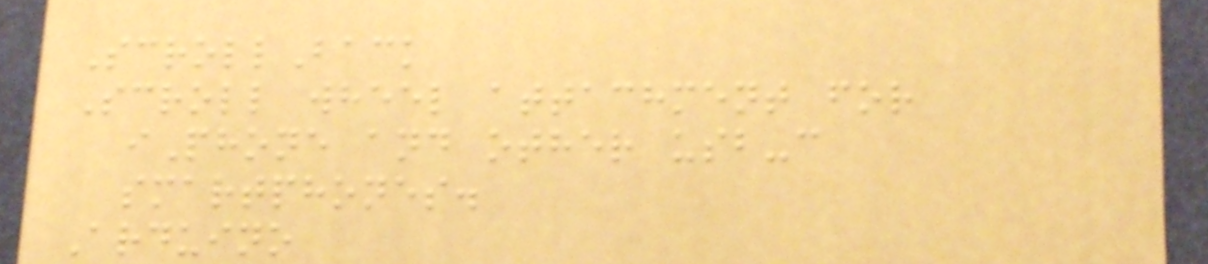ScrollBack
Scroll wheel attachment for
iPhone and other usb-c
smartphones.
Arduino
